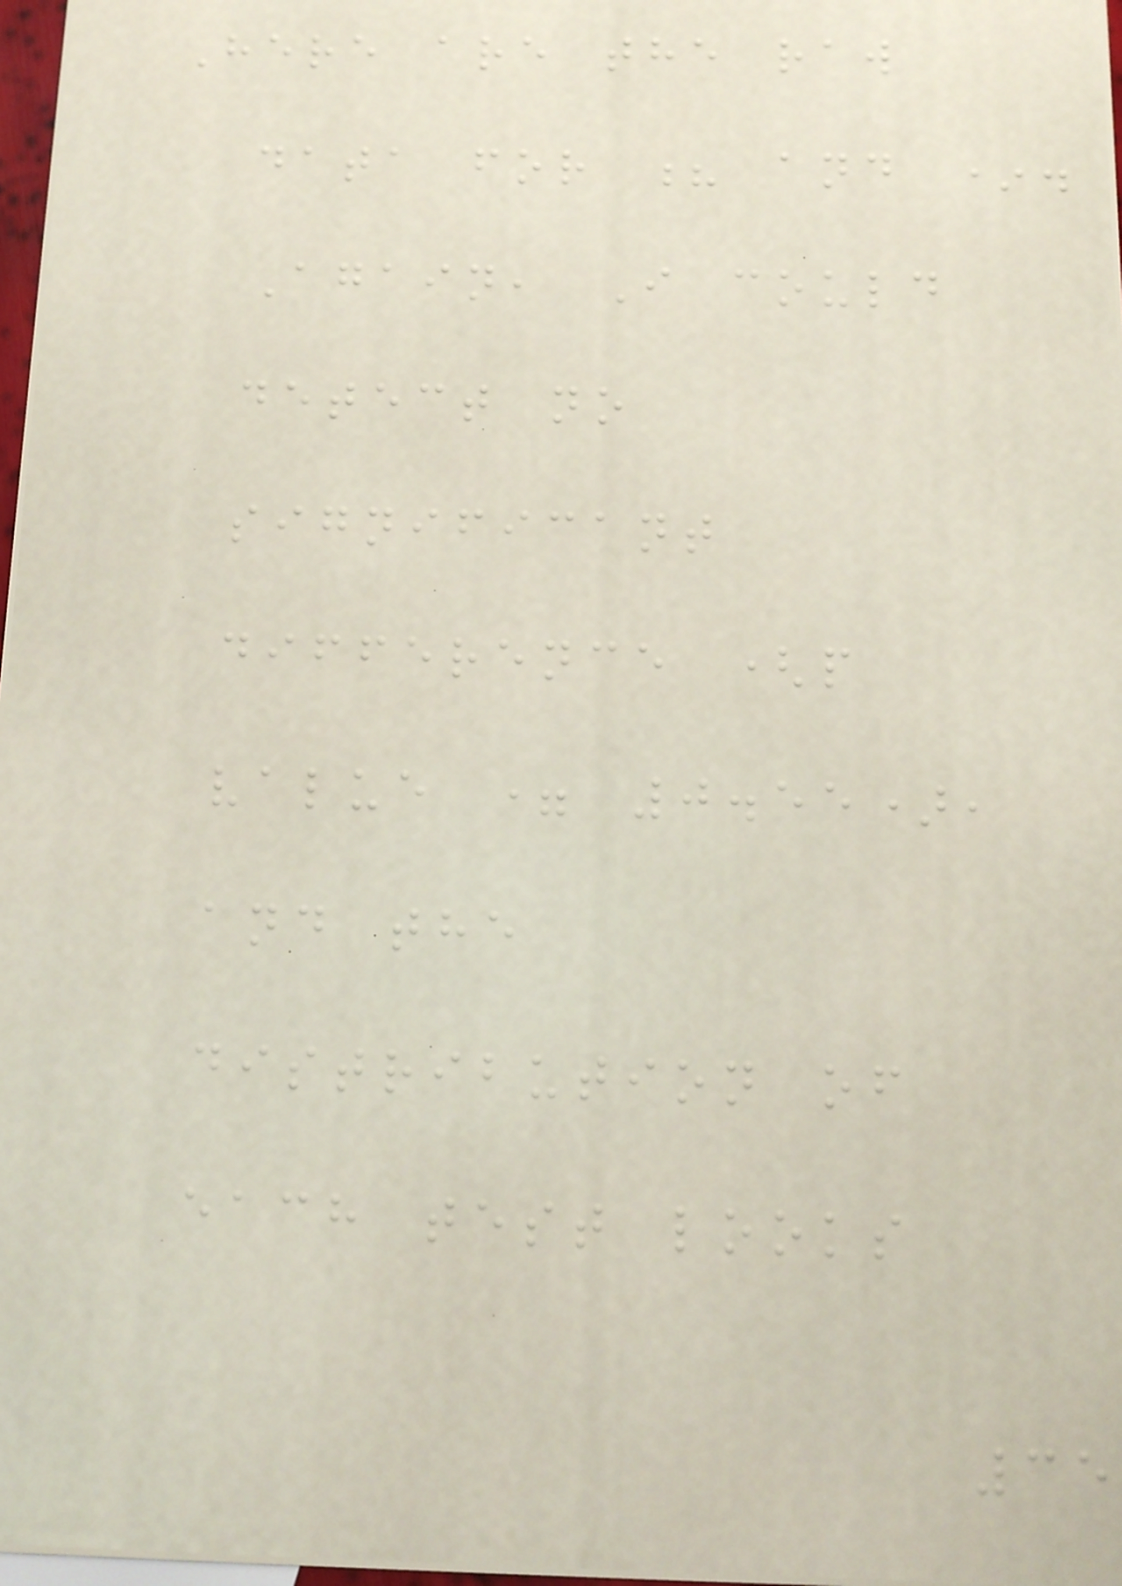Here are the raw
data for ? and *.
Again, I could
detect no
significant
difference (p
value = 0.55),
and the
distribution of
each test looks
35
